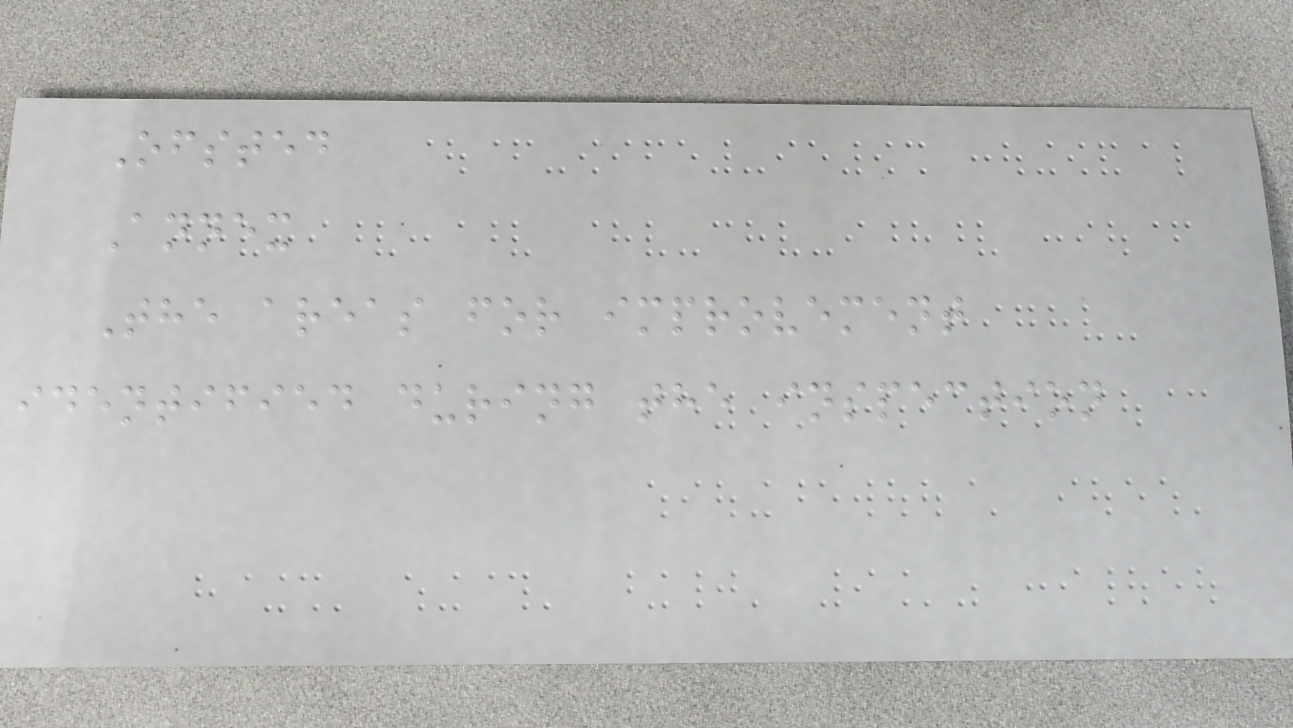Ofsted
Annex
The areas for improvement
identified during the inspection
